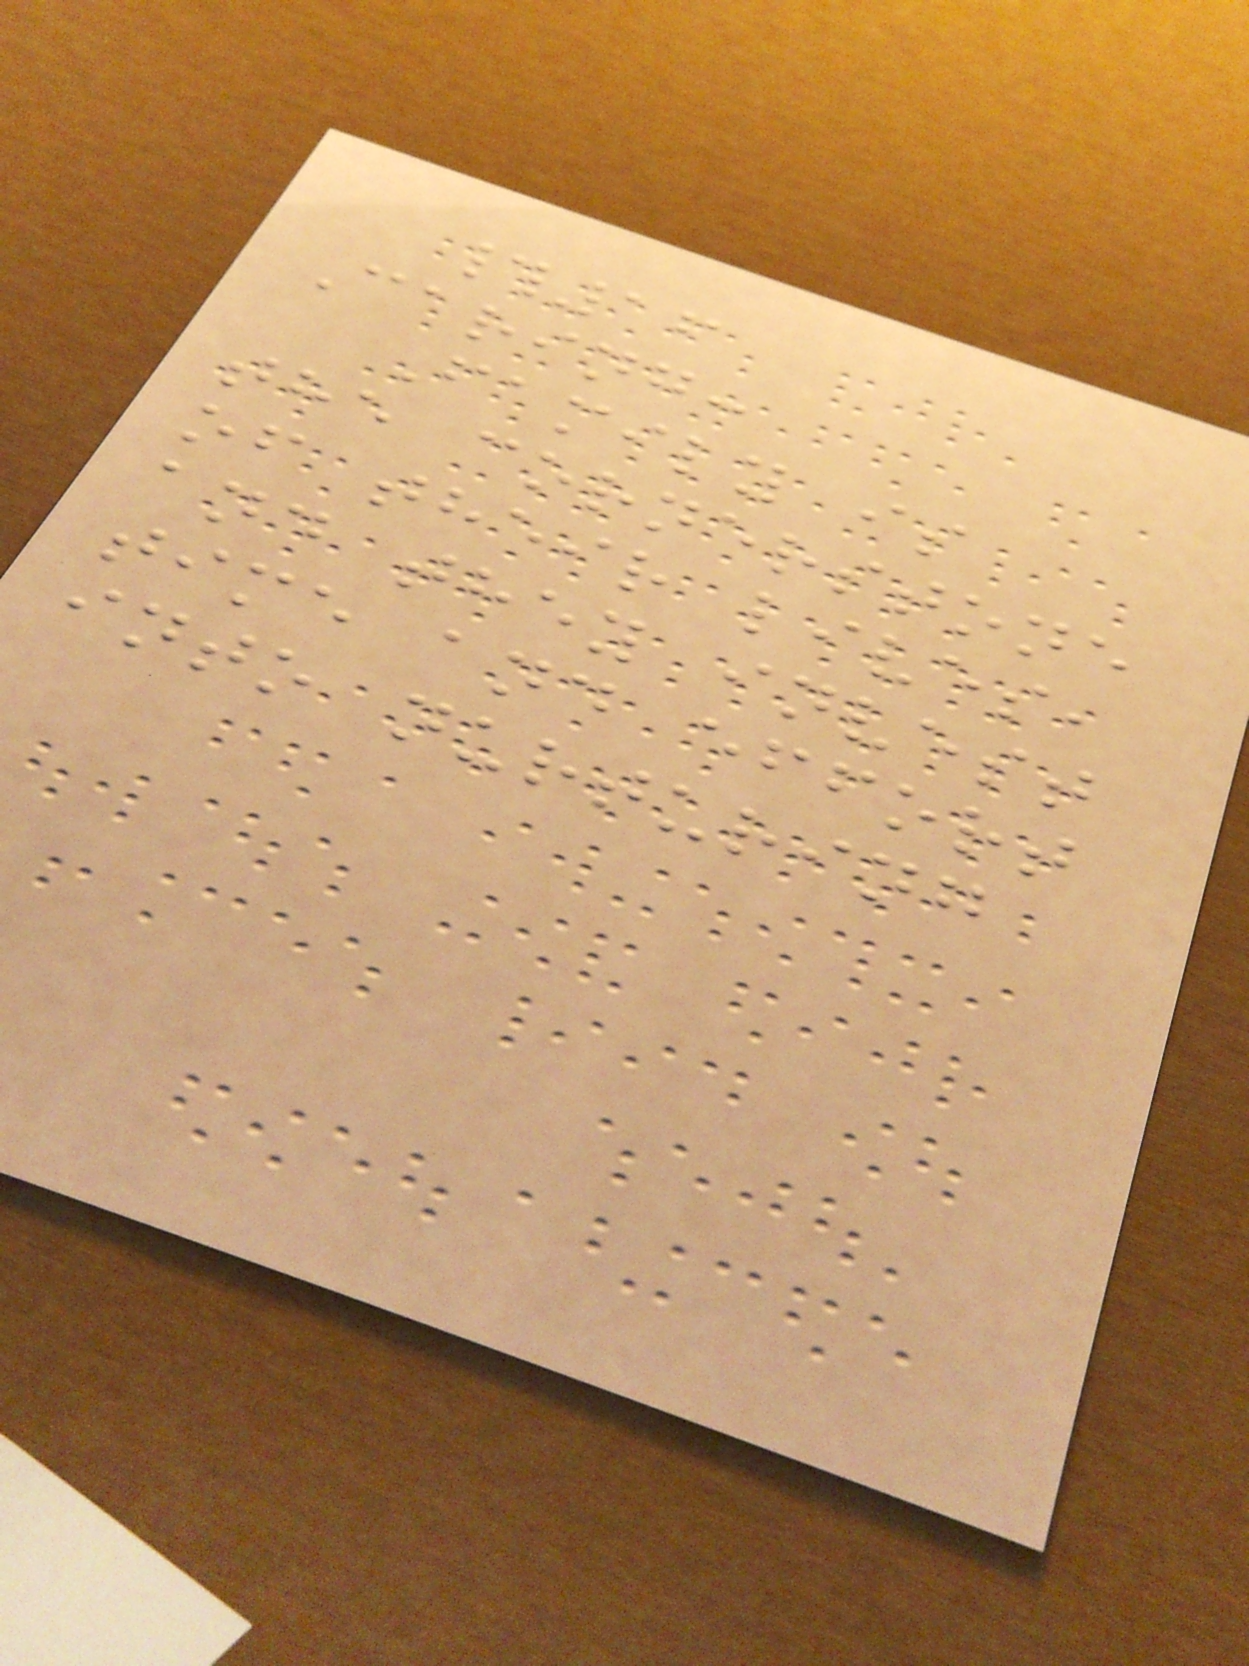#16
Caring:
Family is
the cornerstone
of their lives,
and they invest
time and effort
into nurturing
